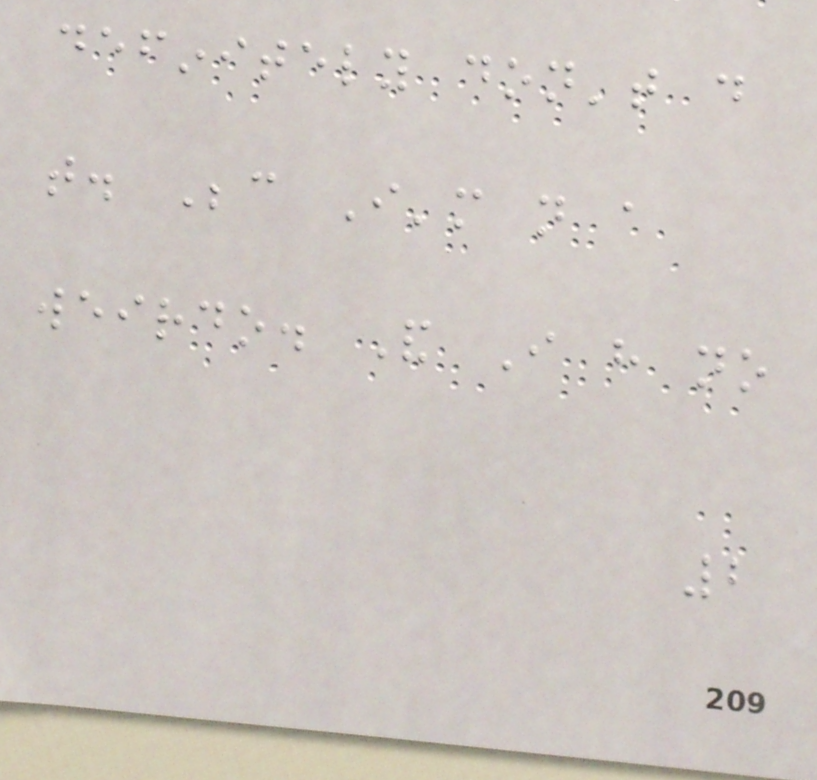definitely don't do
that. Because I'm not a
weirdo. And I have no
2
